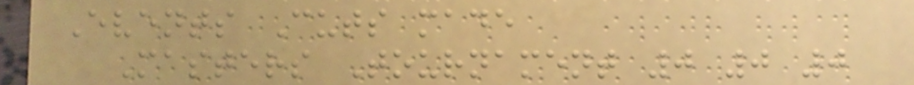Events Cuts made
Masters Tournament 0 0 0
